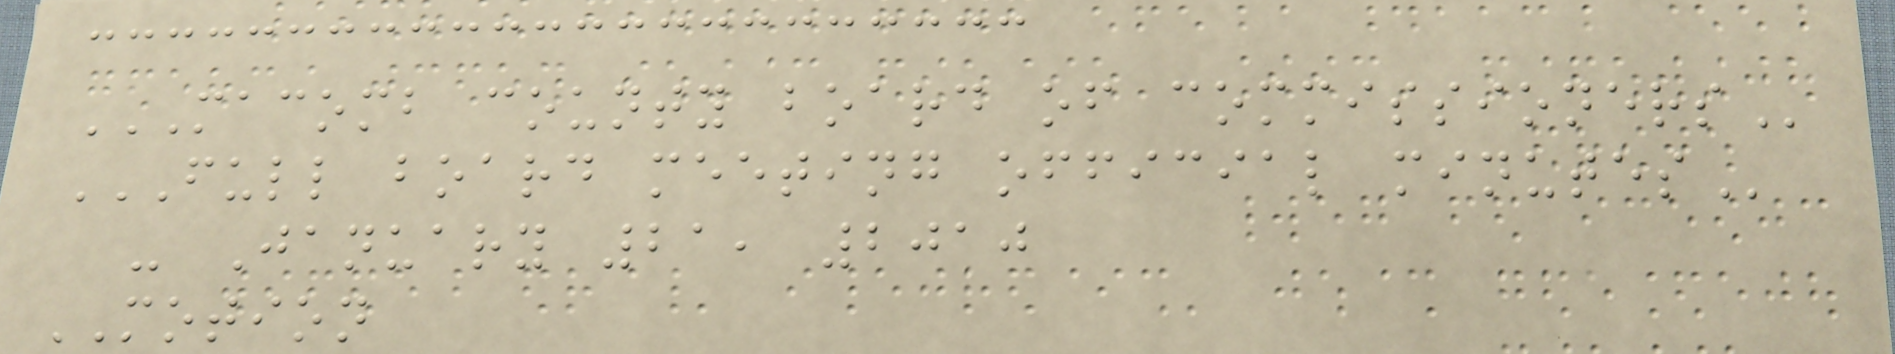MACOMB COUNTY BOARD OF COMMISSIONERS
FULL BOARD MEETING OFFICIAL MINUTES
- January 21, 2010
MOTION
